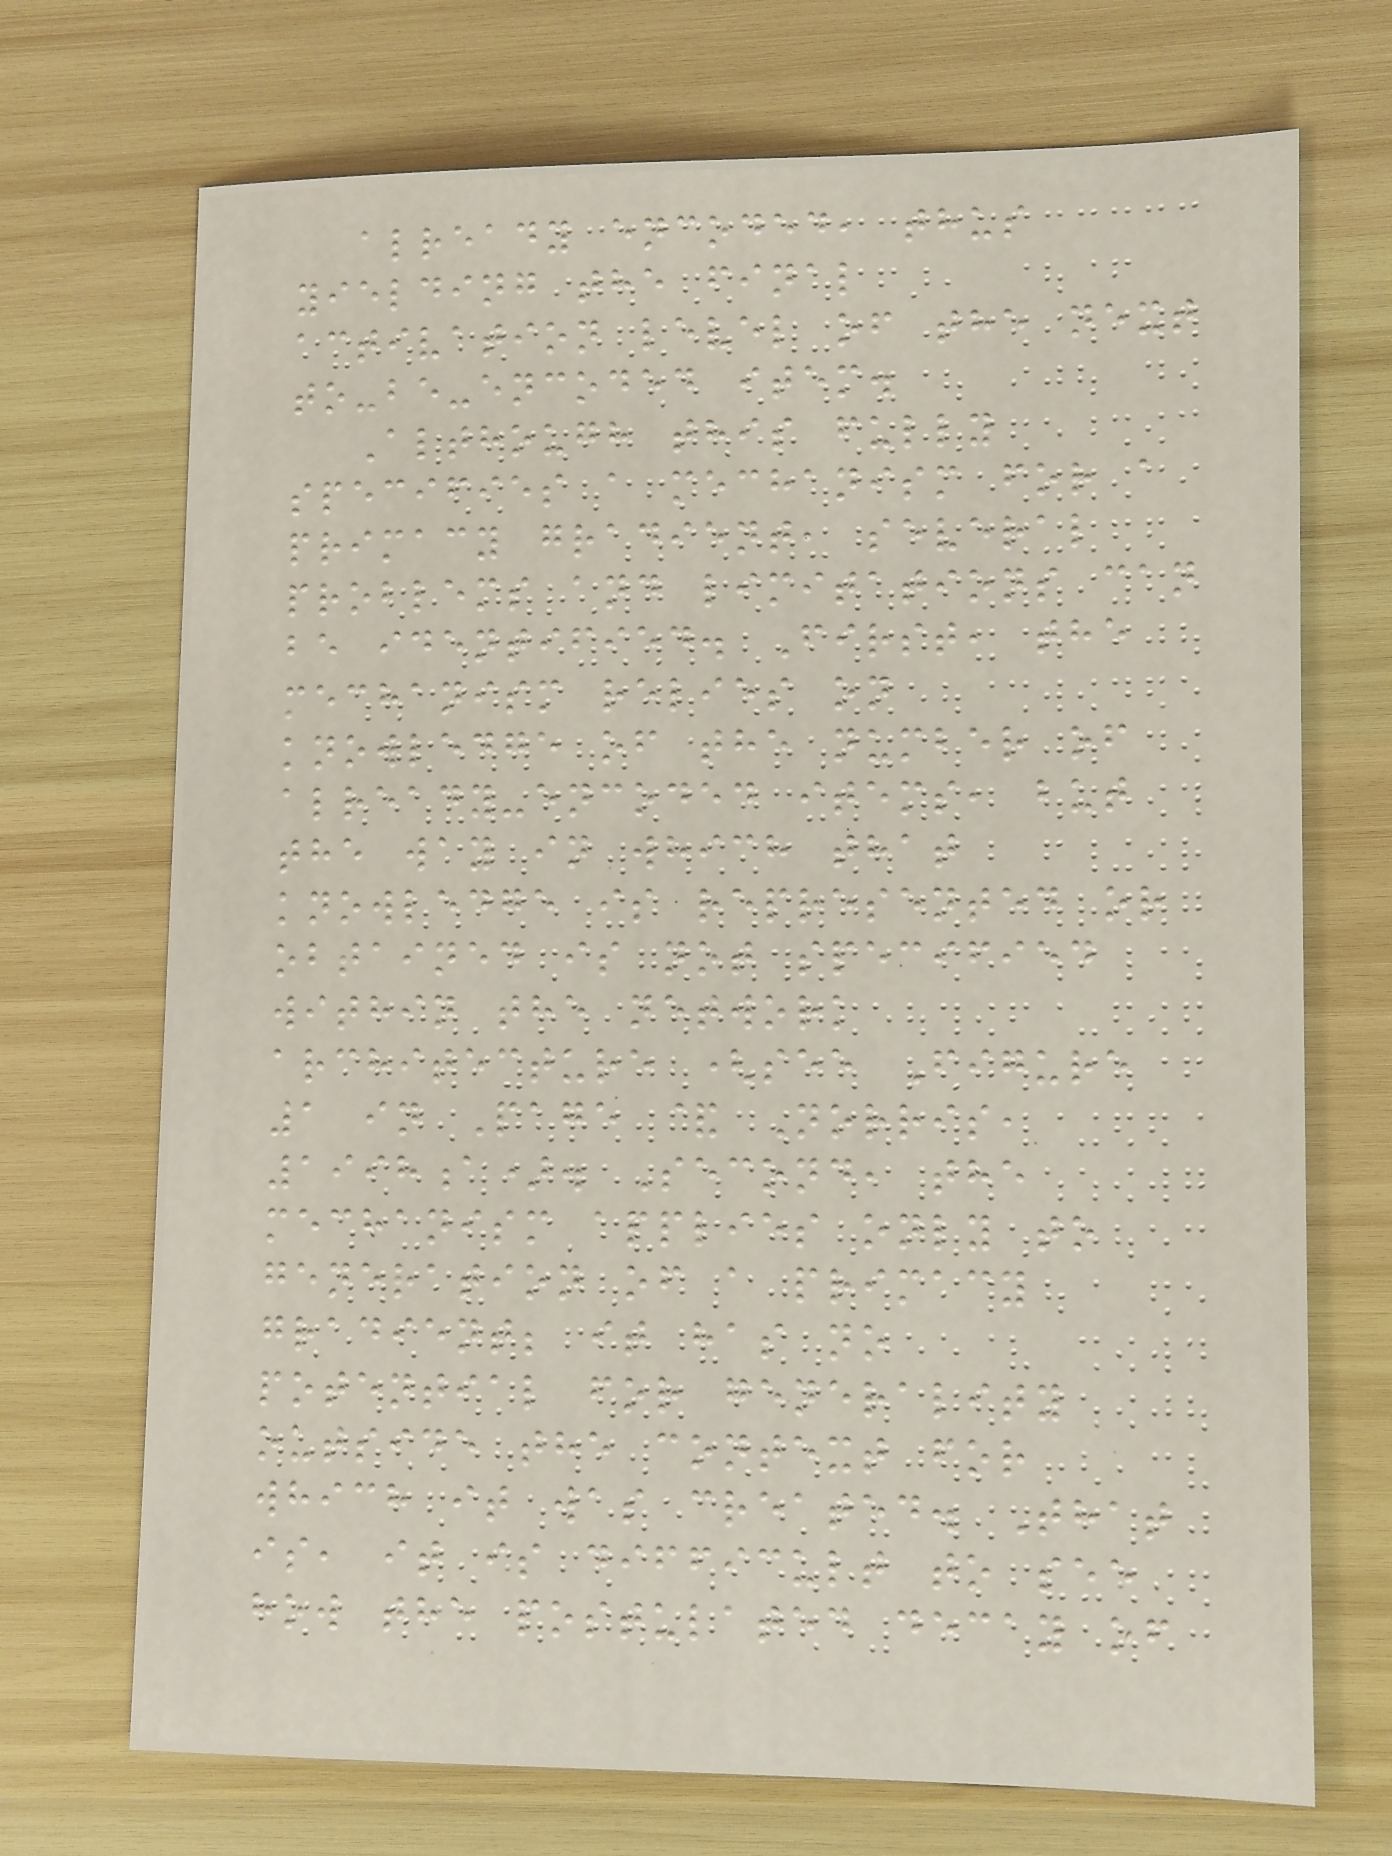already encoded, thus
yielding the final
activation level of the next
to-be-encoded item.
Although this fully
specifies a mechanism for a
primacy gradient, several
problems and limitations can
be identified. First, the
mechanism relies on
knowledge of the number of
already-encoded items, but
the way in which that
knowledge is represented or
obtained is not specified
within the network
architecture (see Figure
1 in Page & Norris,
1998a). Second, the
mechanism applies only to
generation of a primacy
gradient; it has no
potential for generality
outside the context for
which it was created. That
is, it is difficult to see
how the postulated decay of
